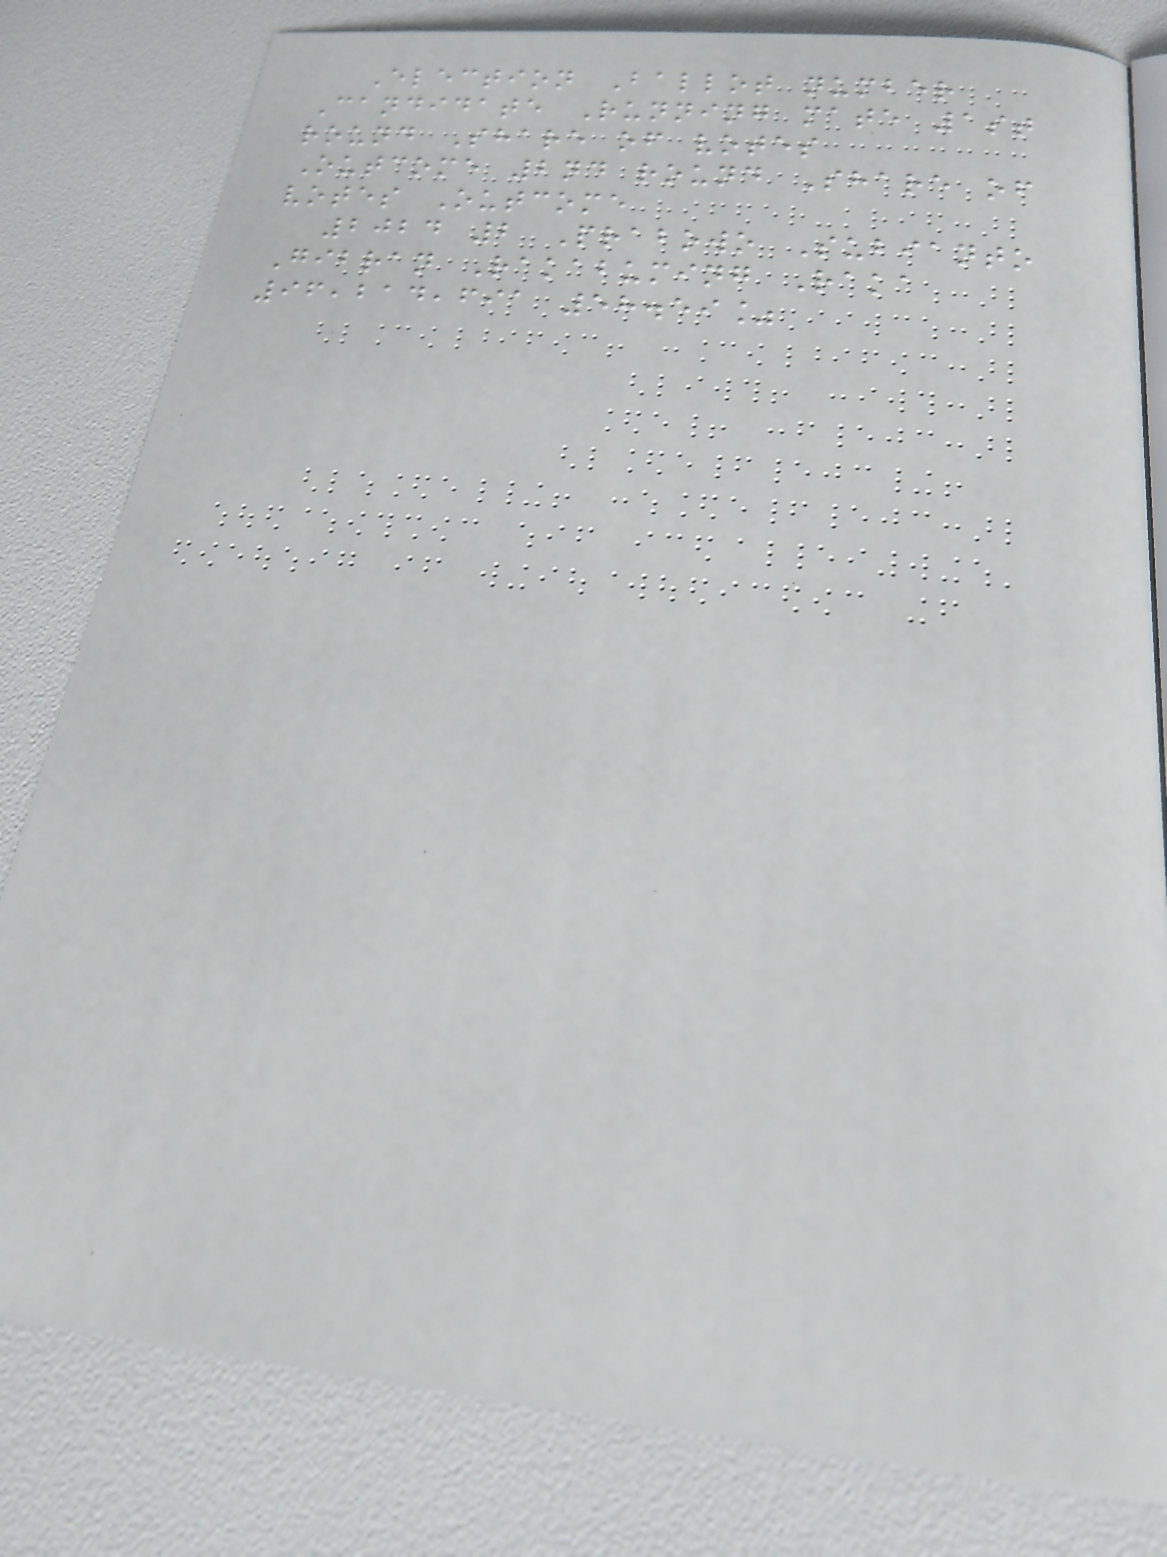Election Ballot number
Candidate Running mate 1st
round Share of votes
Outcome 2nd round Share of
votes Outcome
2024 2 Prabowo Subianto
Gibran Rakabuming Raka
96,214,691 58.59%
